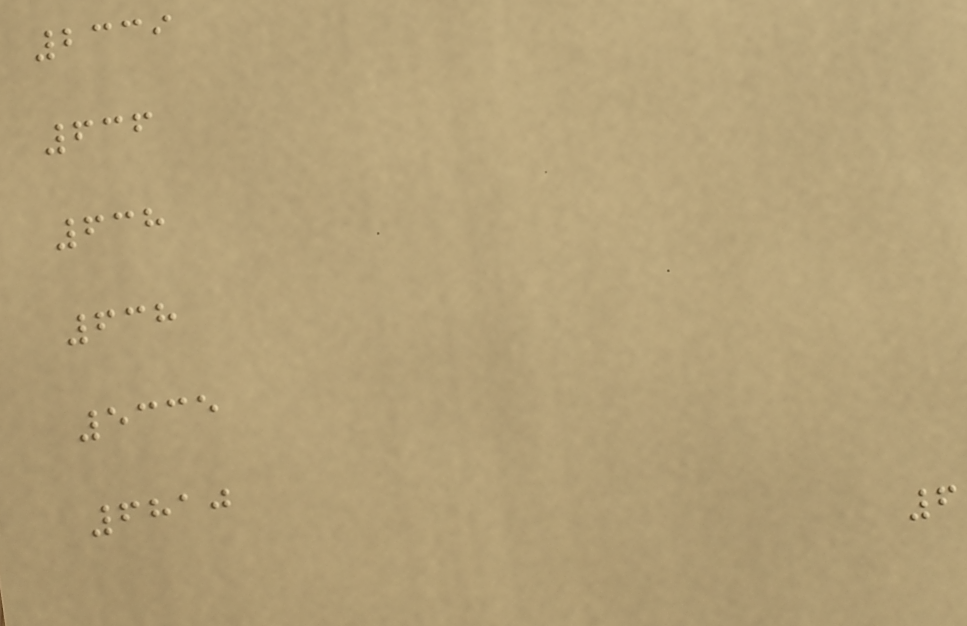2339
636
638
638
5335
6810
6
